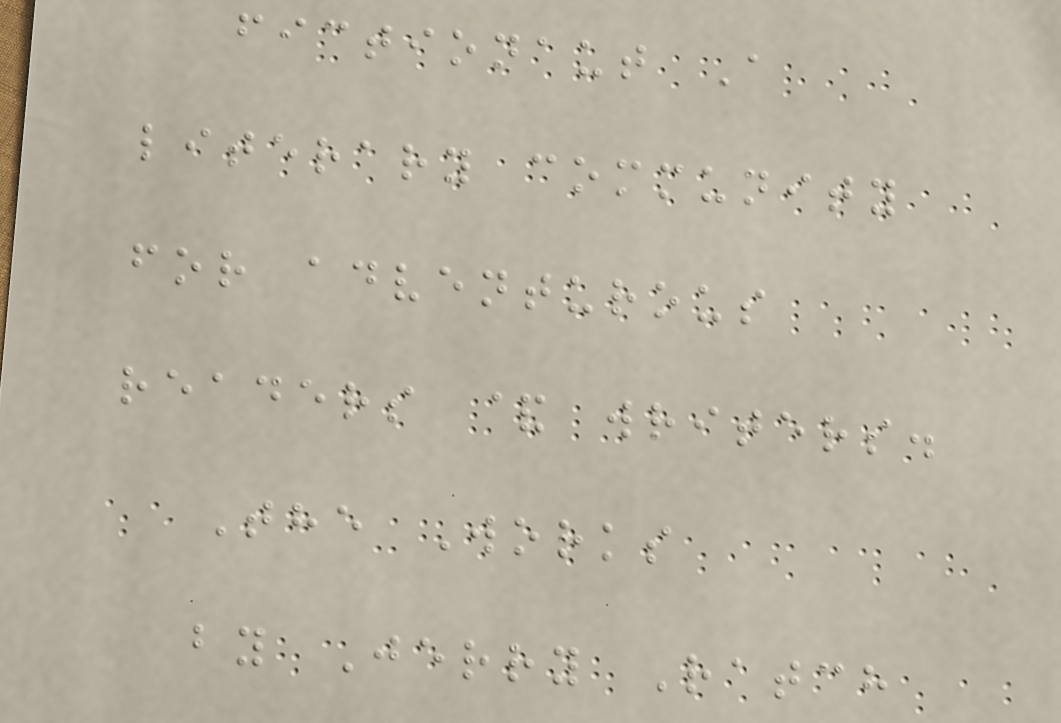fictionaut A
literary community
for adventurous
readers & writers.
The Works
by Jerry Ratch
